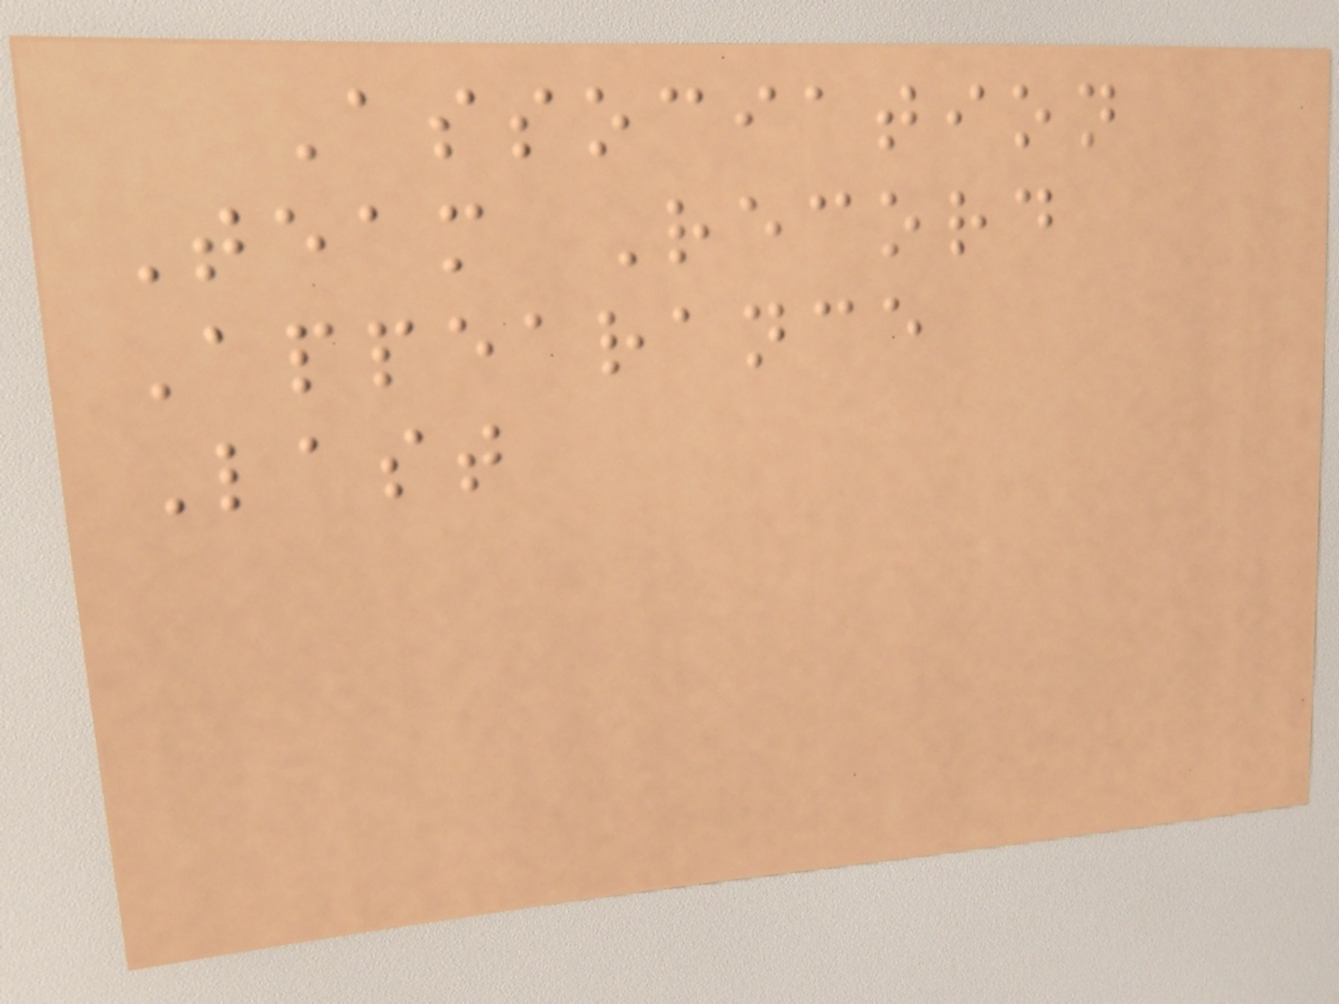Association
Team Record
Appearance
Last
